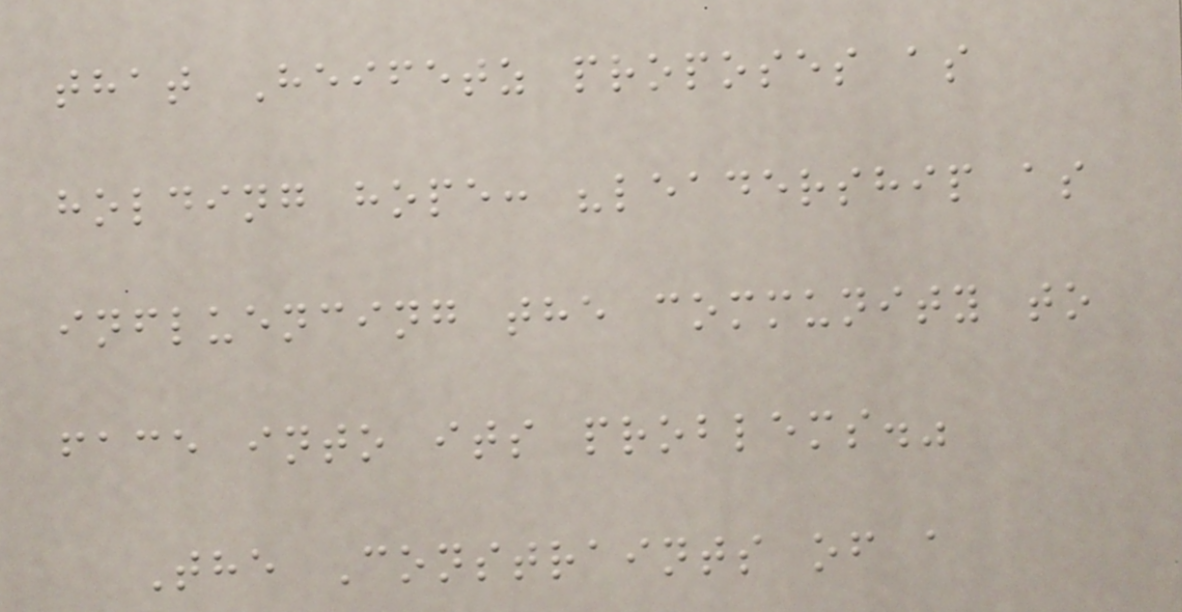that Heifetz proposes as
holding hope: "leadership as
influencing the community to
face into its problems."
The Constraints of a
